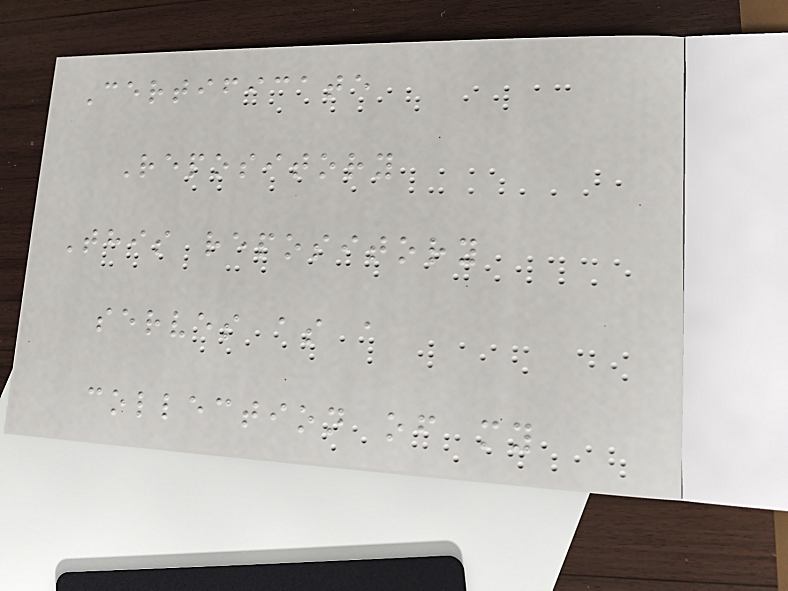Certificate
Repository
This repository
serves as a
collection of my
